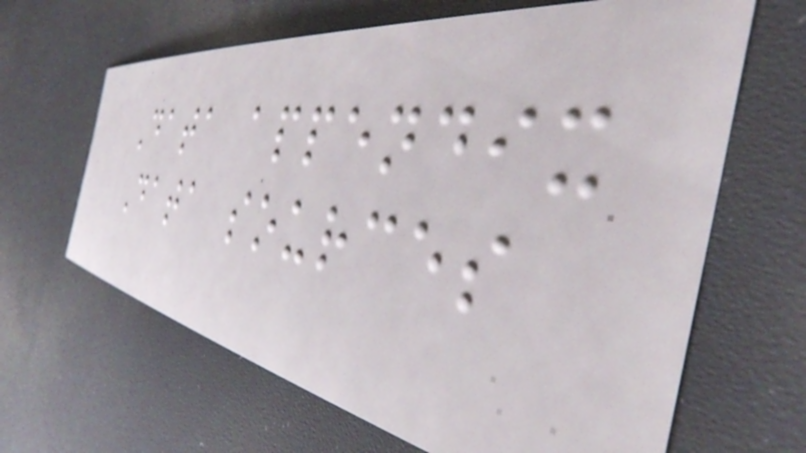Data appendix
Data sources
